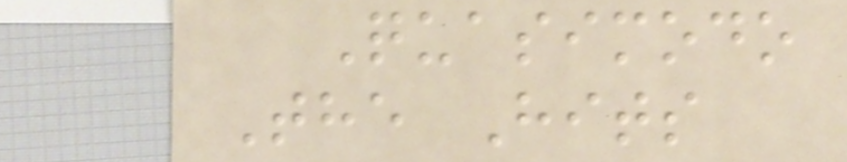Quasimodo
The Hits
